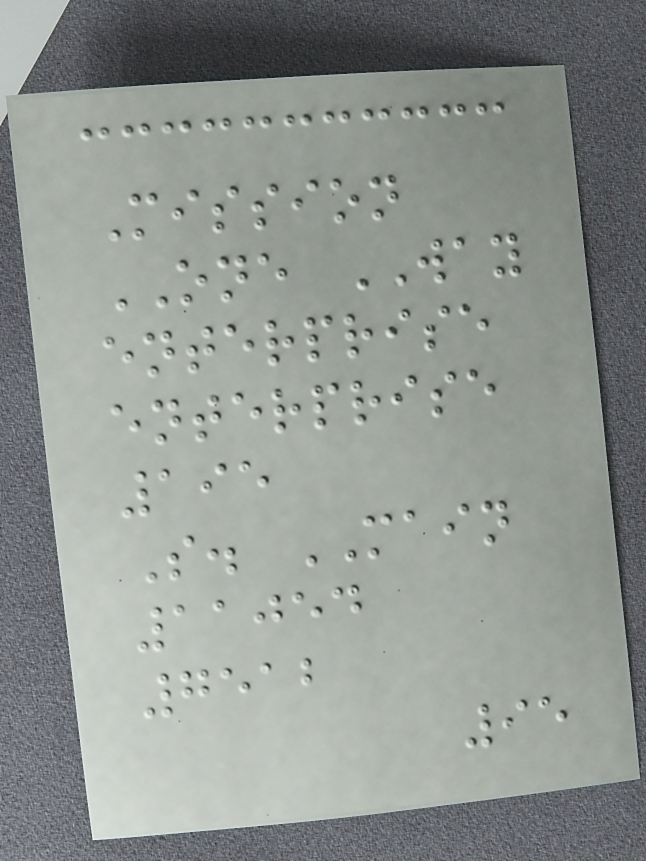Mission
ONE WAY
enterprise
enterprise
195
S. MAIN
11054
7512
95
